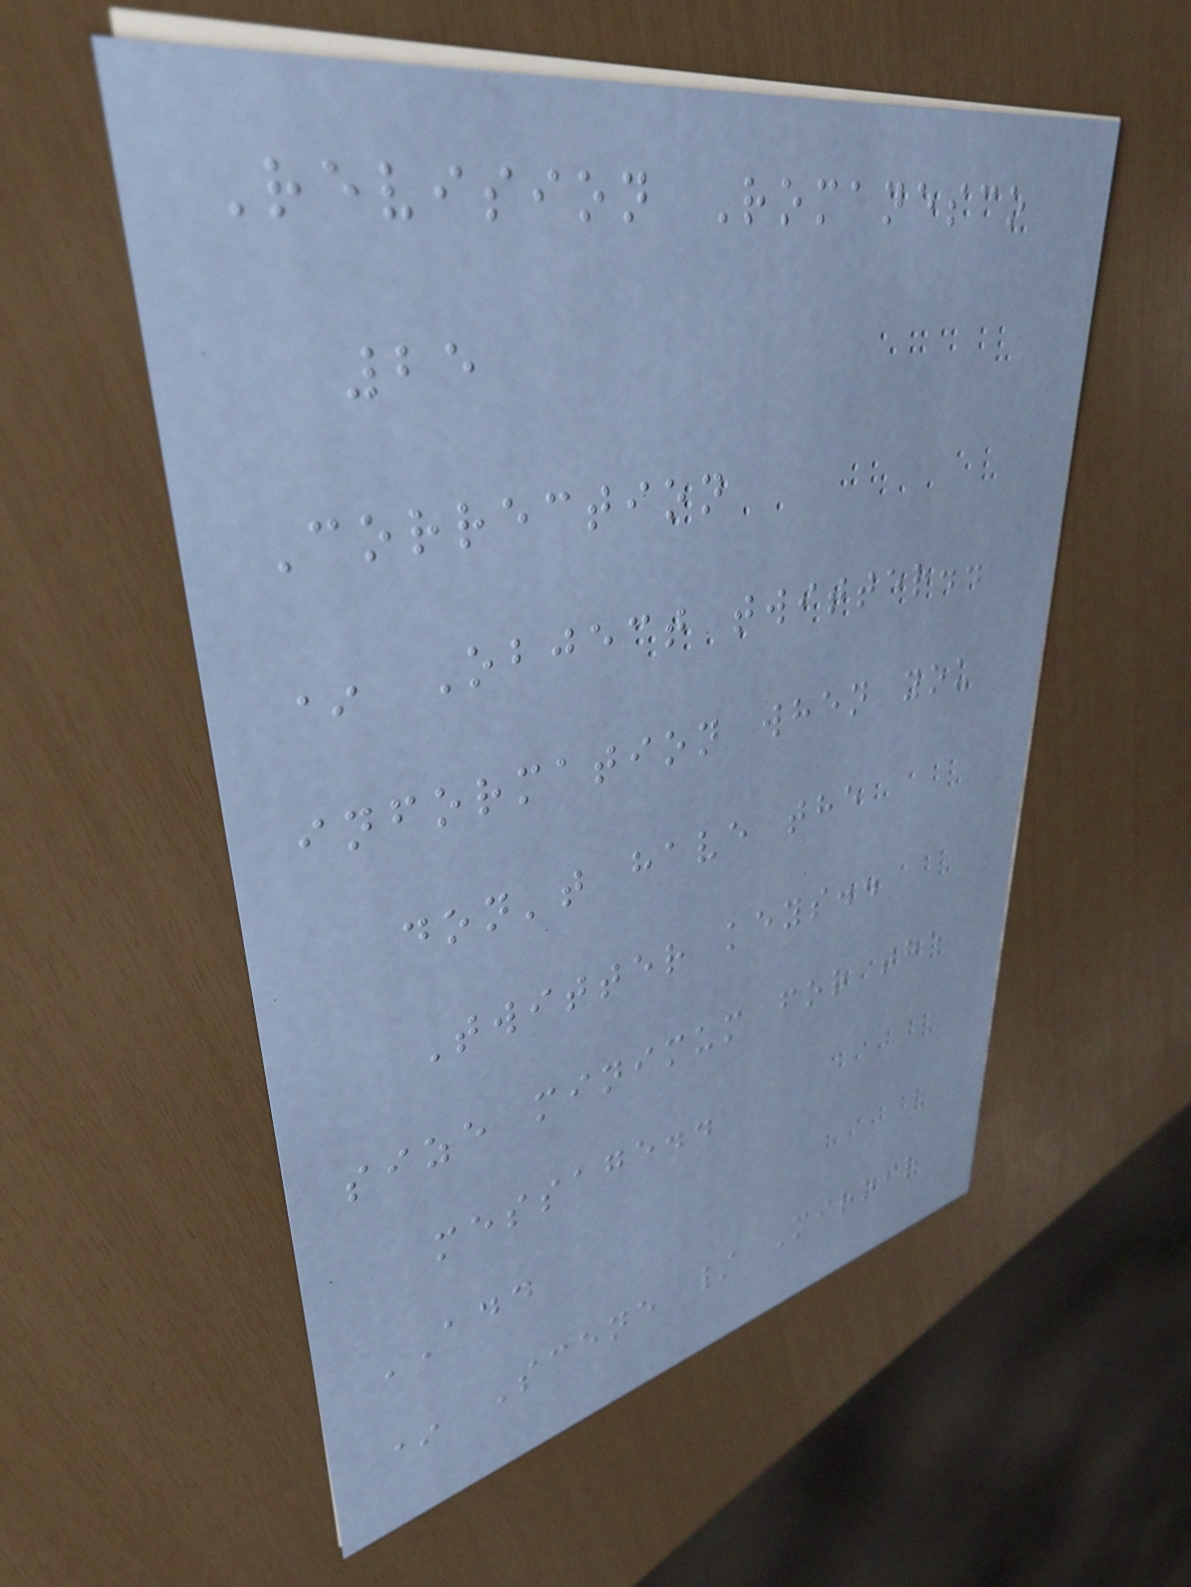Revision Romanesco
25
Correction
* Object twitter..
information when you
don't have the
Twitter keys..
size minimum for the
message..
ADD
* Scene / Miroir
